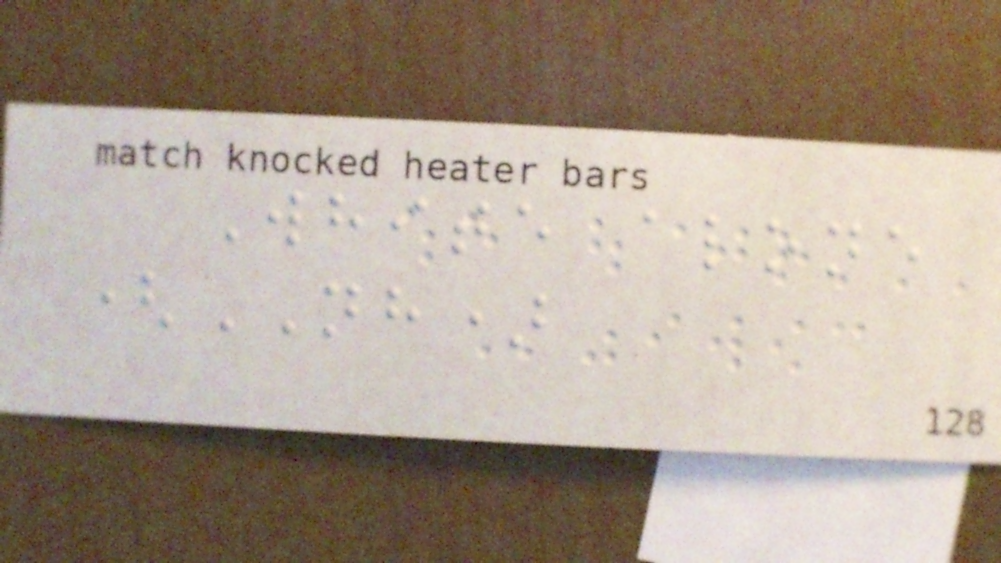White alone
(NH)
